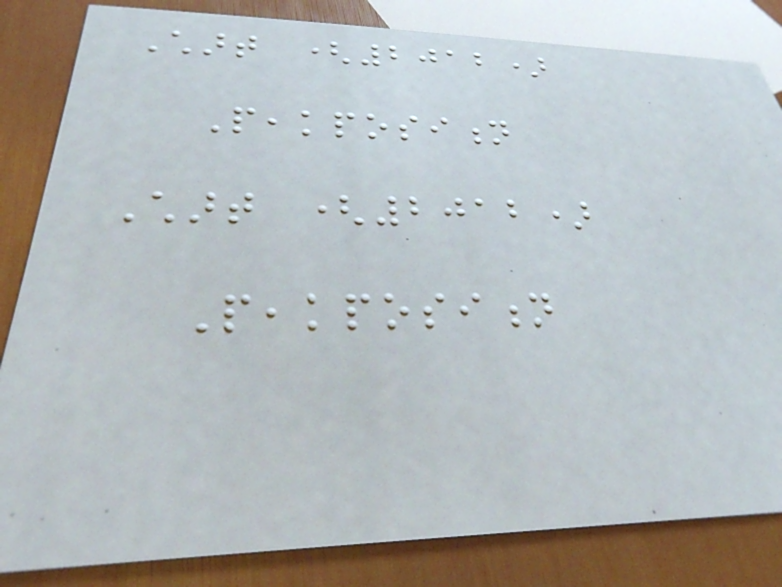Chart (2012)
Peakposition
Chart (2012)
Peakposition
